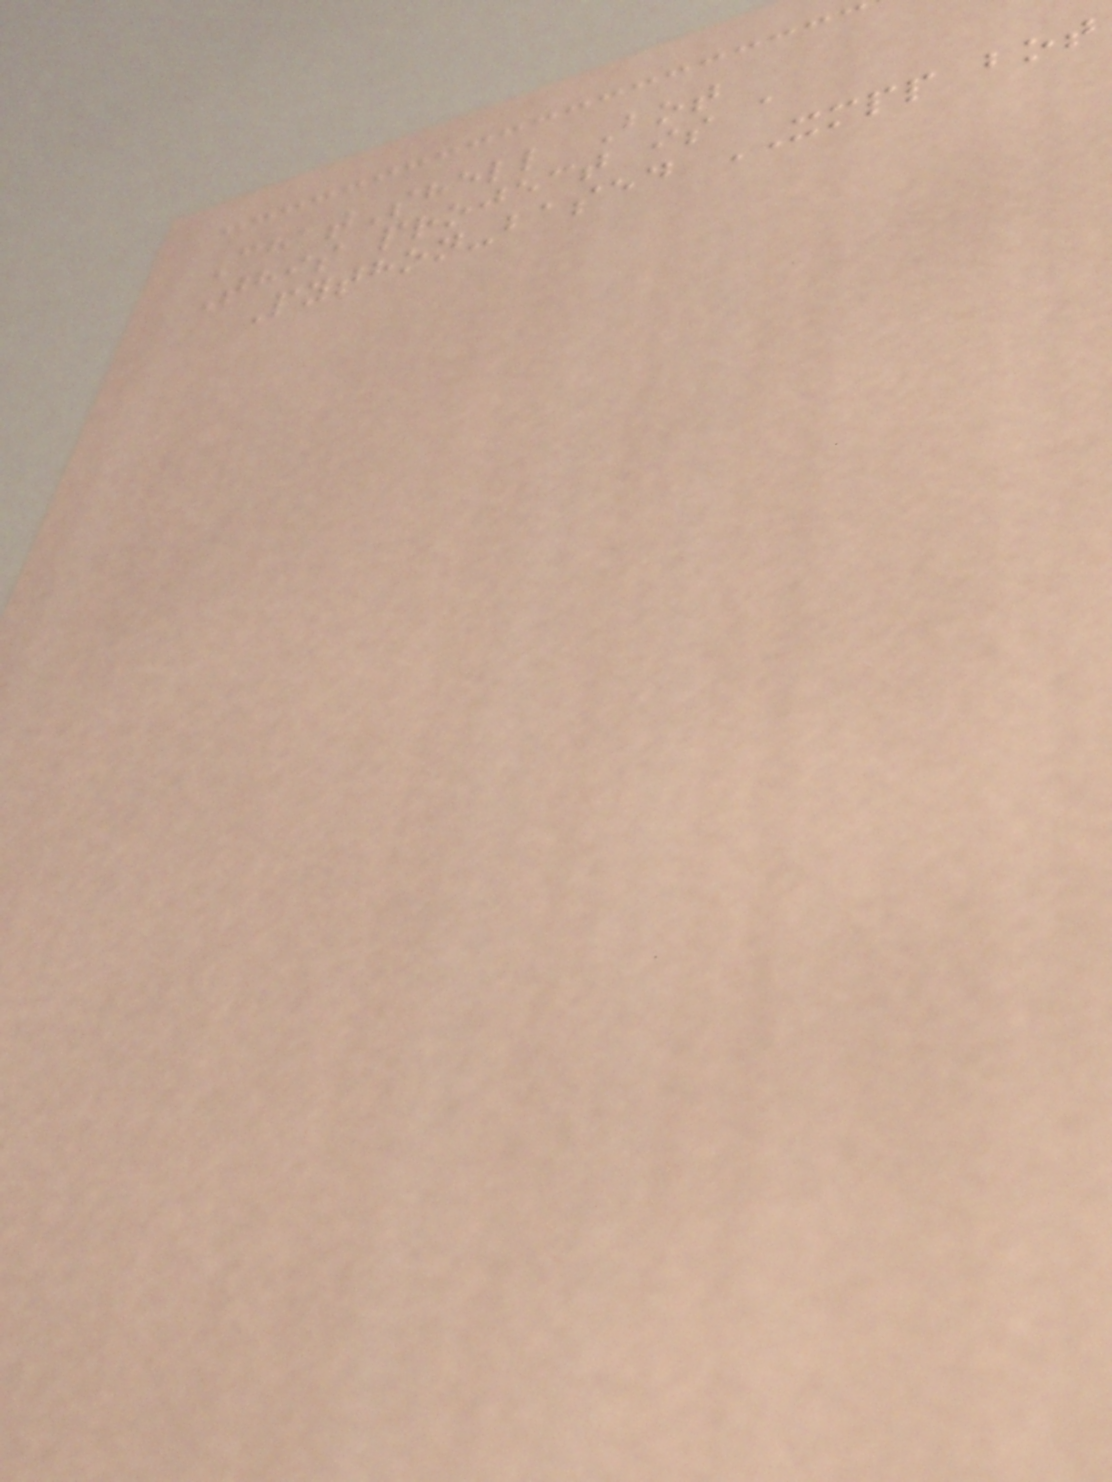ChatShell Bot
This project is a
Python-based XMPP bot
